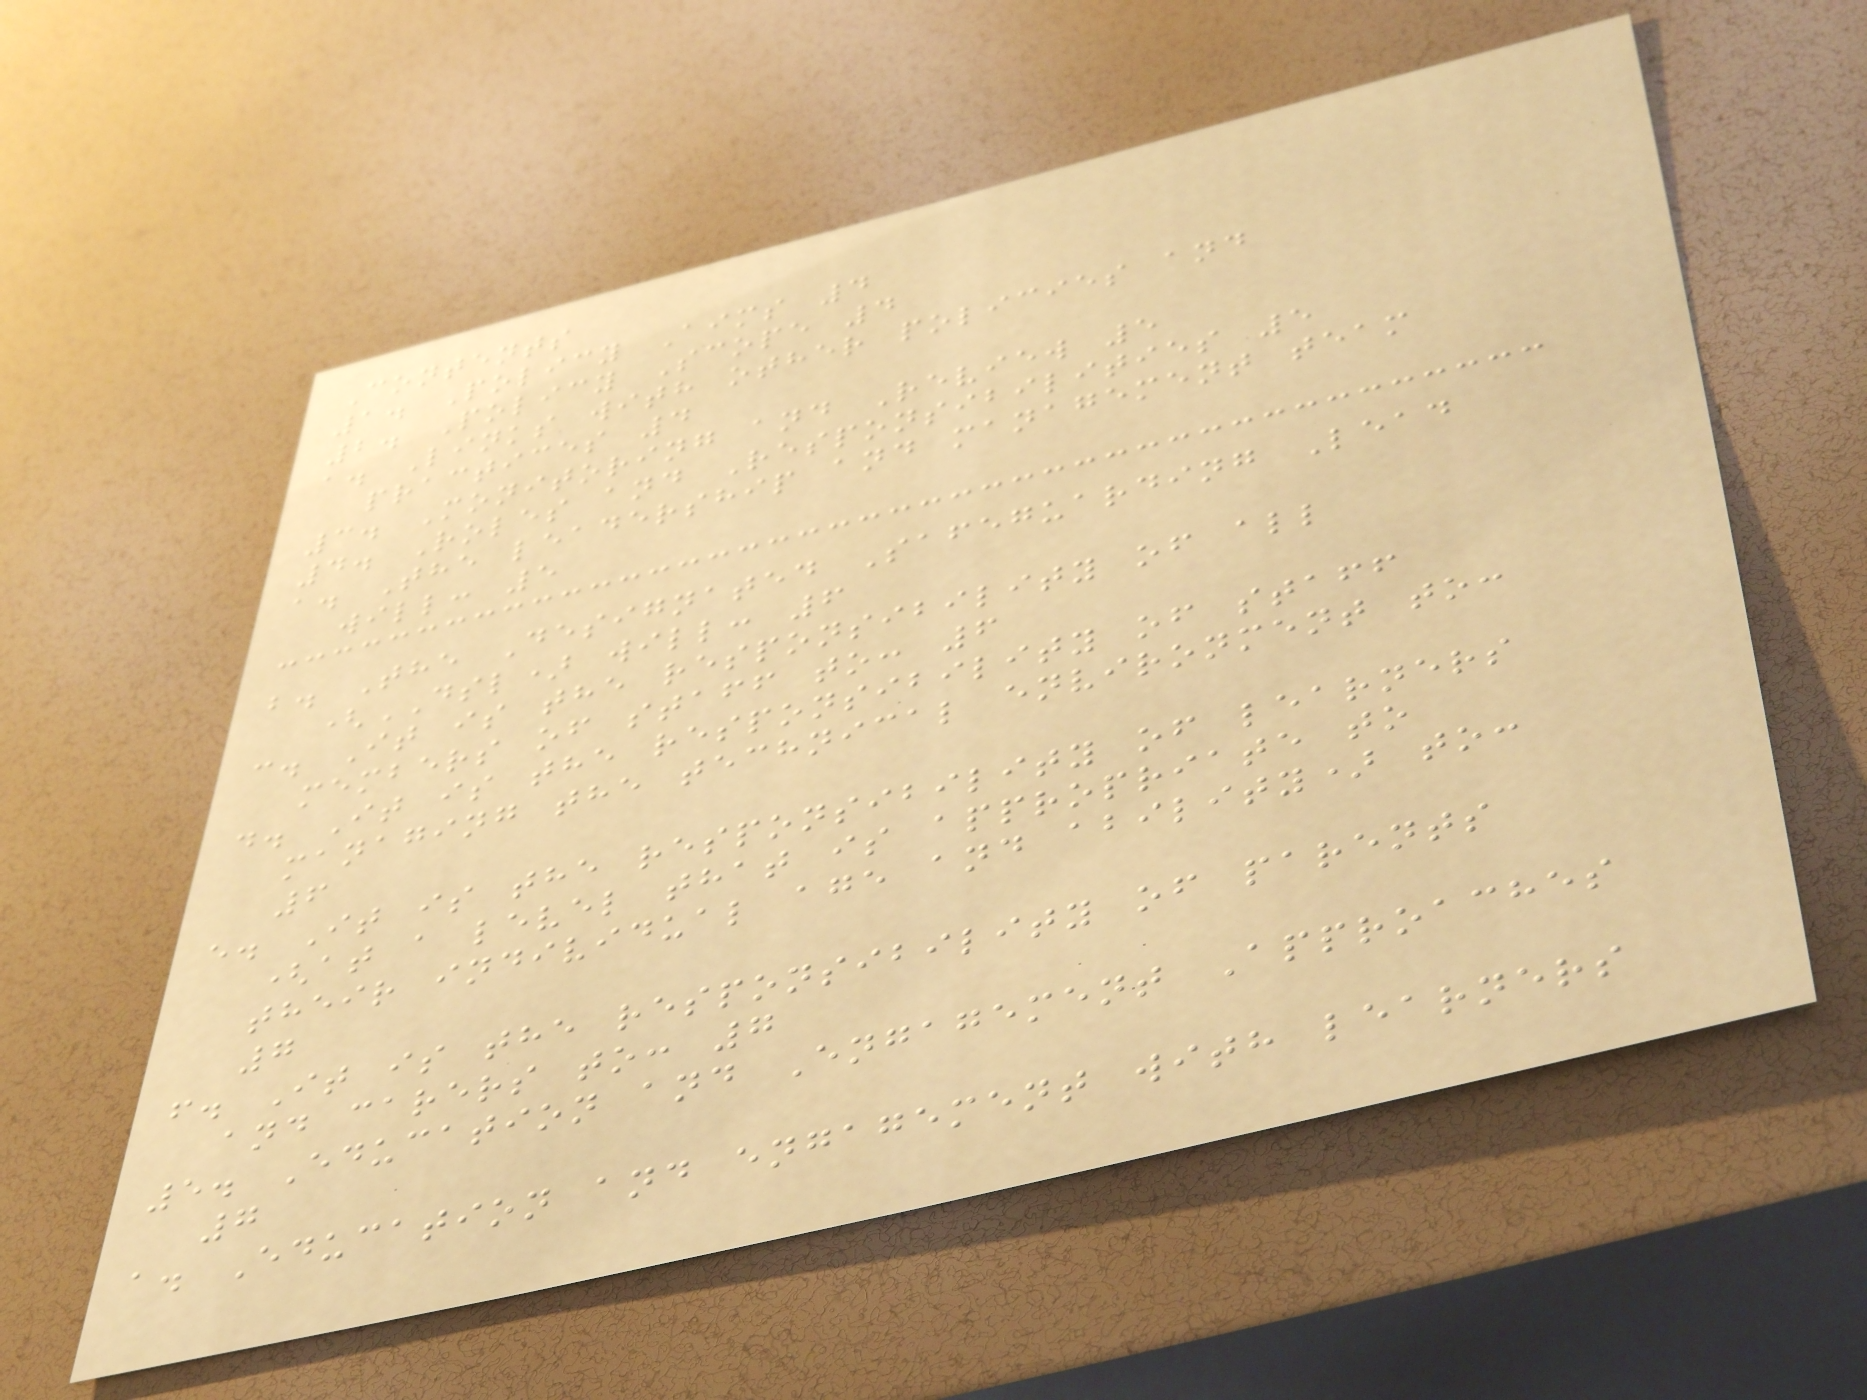Contents
1. Policy Aims 4
2. Policy Scope 4
a. Links with other policies and
practices 4
3. Monitoring and Review 5
4. Roles and Responsibilities 5
a. The leadership and management team
will: 5
b. The Designated Safeguarding Lead
(DSL) will: 6
c. It is the responsibility of all
members of staff to: 6
d. It is the responsibility of staff
managing the technical environment to:
6
e. It is the responsibility of learners
(at a level that is appropriate to
their individual age and ability) to:
7
f. It is the responsibility of parents
and carers to: 7
5. Education and Engagement Approaches
7
a. Education and engagement with learners
